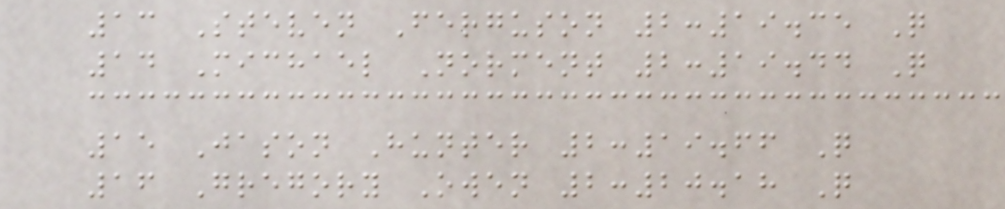13 Steven Ferguson 2:19.35 Q
14 Michael Norment 2:19.44 Q
15 Jason Hunter 2:19.66 Q
16 Gregory Owen 2:20.18 Q
